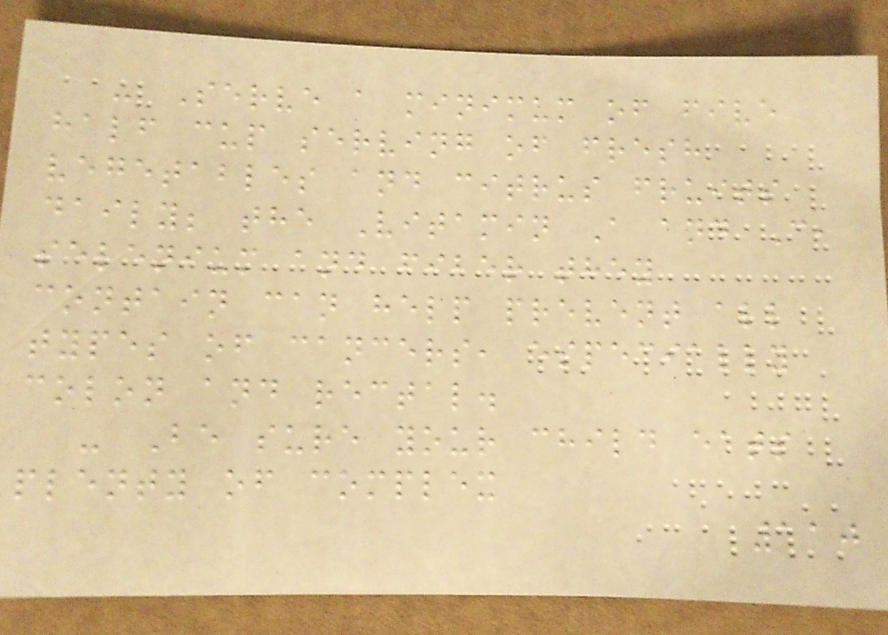- Serve a minimum of five
half cup serving of fresh
vegetables and citrus fruits
daily; the Vitamin A and C,
selenium and fiber they
contain can help prevent all
types of cancers, especially
colon and rectal.
- Be sure your child eats
plenty of complex
110
